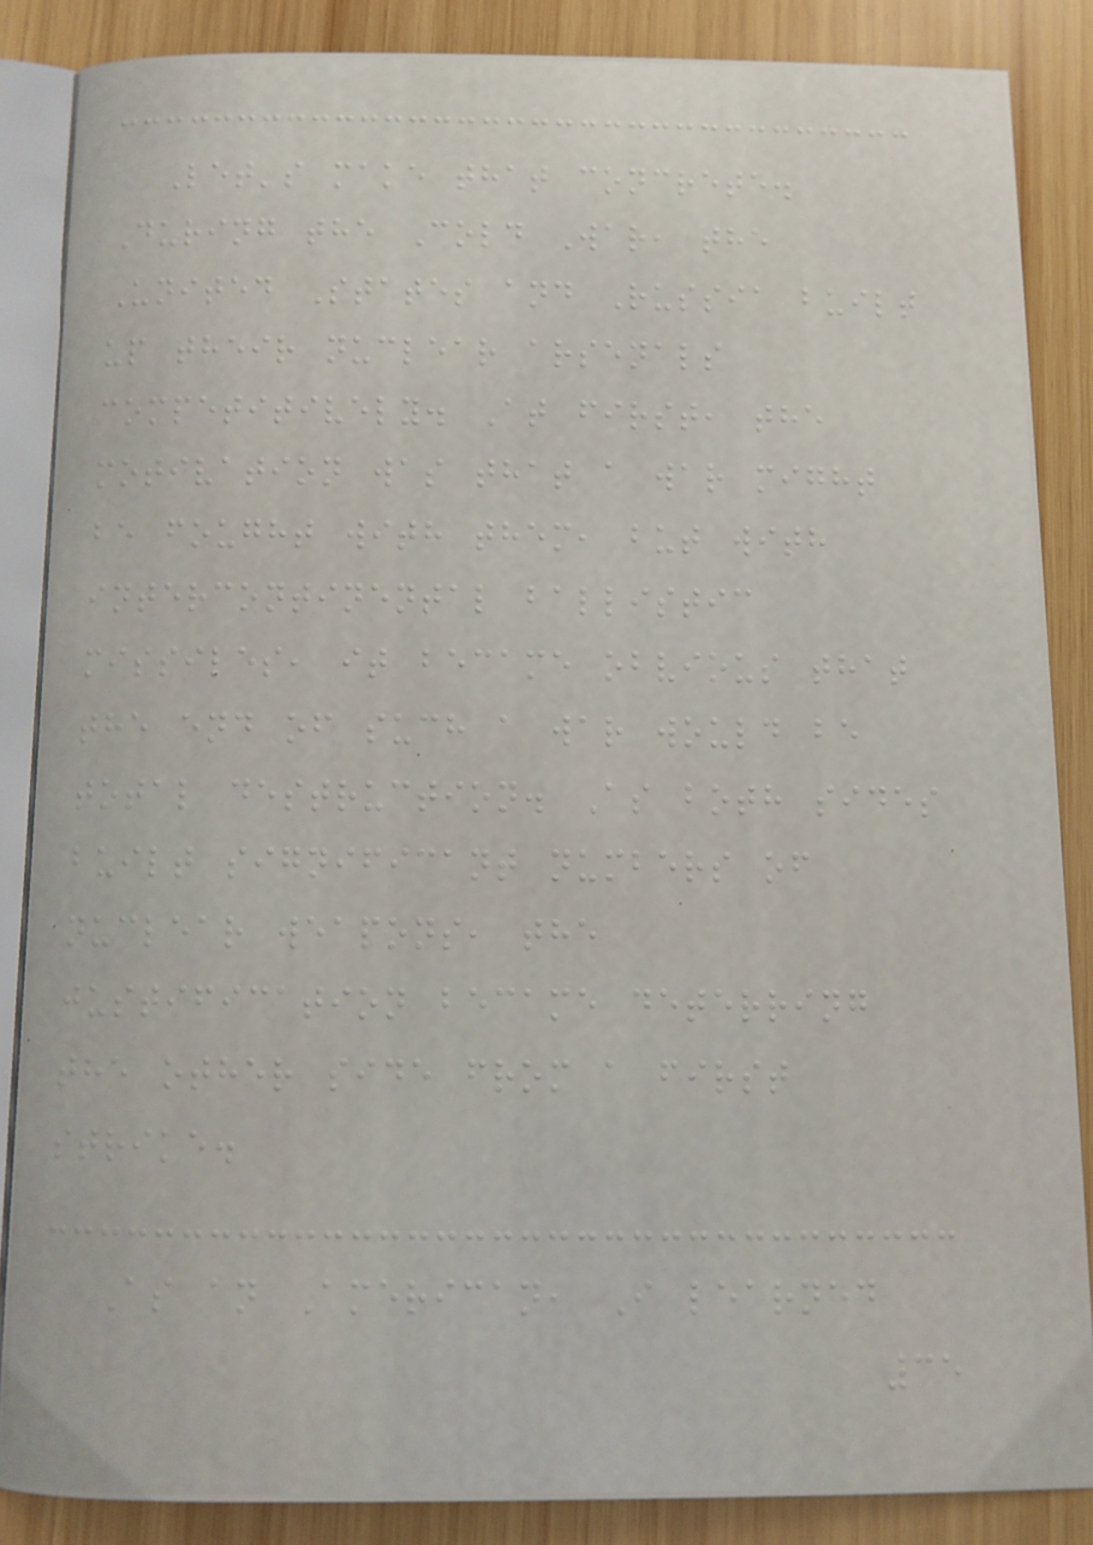Let's make that concrete.
During the Cold War, the
United States and Russia built
up their nuclear arsenals
competitively. At first, the
motivation was that a war might
be fought with them, but with
intercontinental ballistic
missiles, it became obvious that
the end of such a war would be
total destruction. As both sides
built significant numbers of
nuclear weapons, the
justification became deterring
the other side from a first
strike.
As an American, I learned
35
